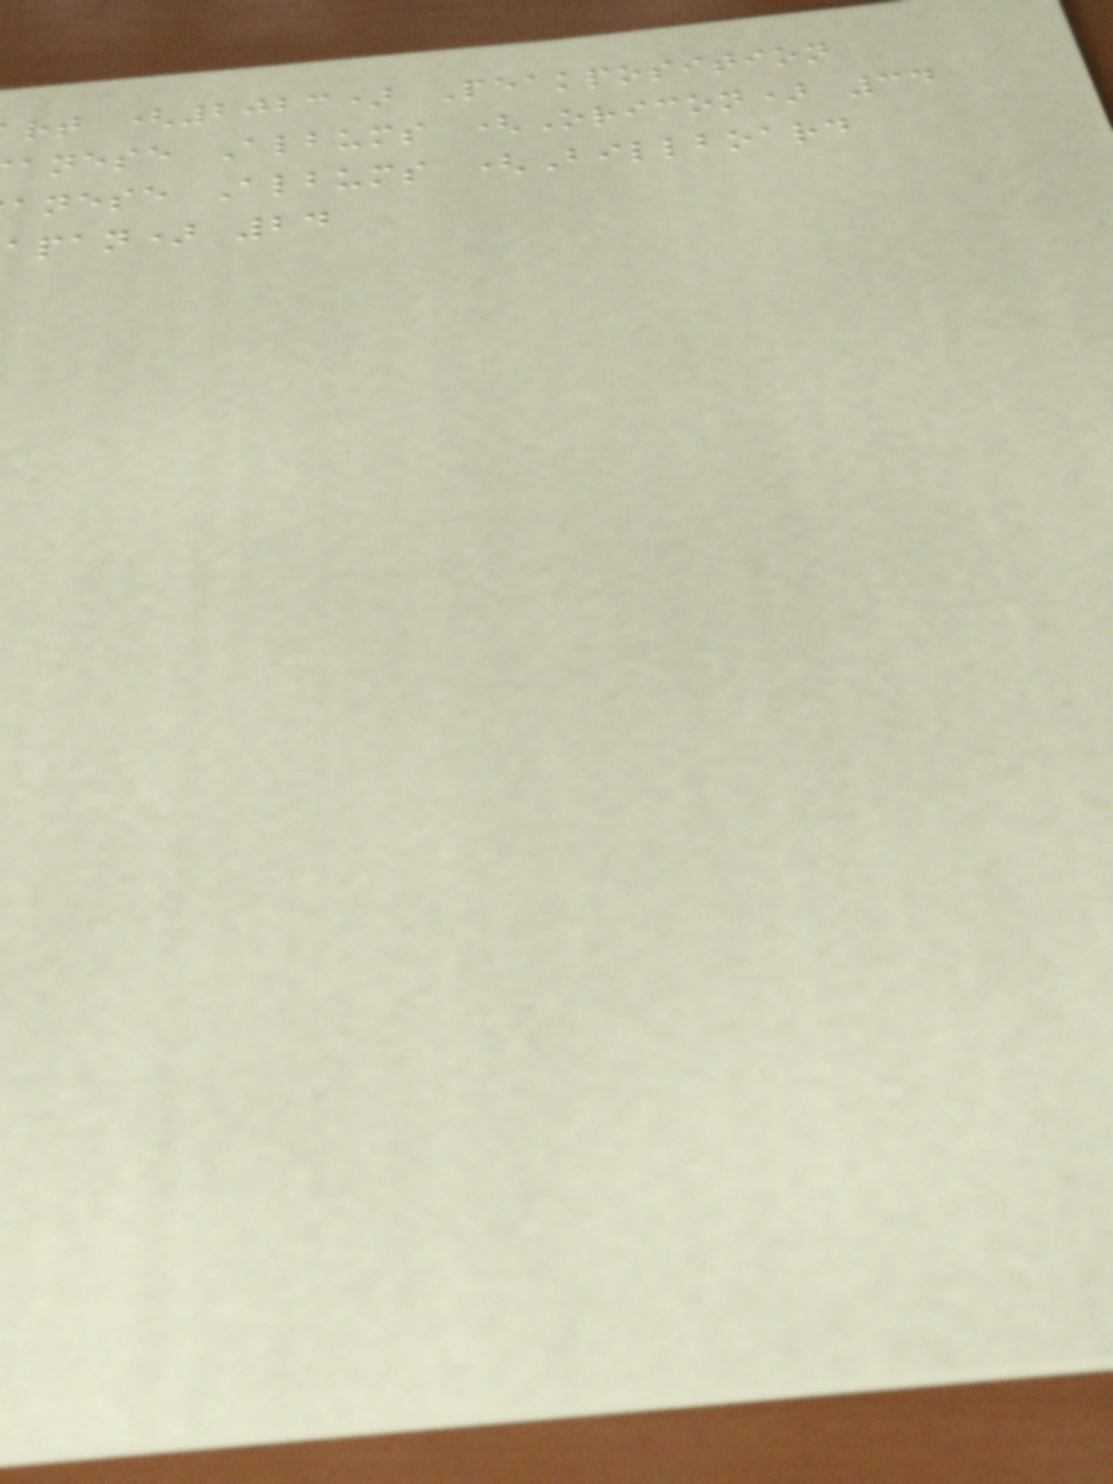rt (2023) Peakposition
anese Albums (Oricon) 34
anese Albums (Billboard
apan) 24
